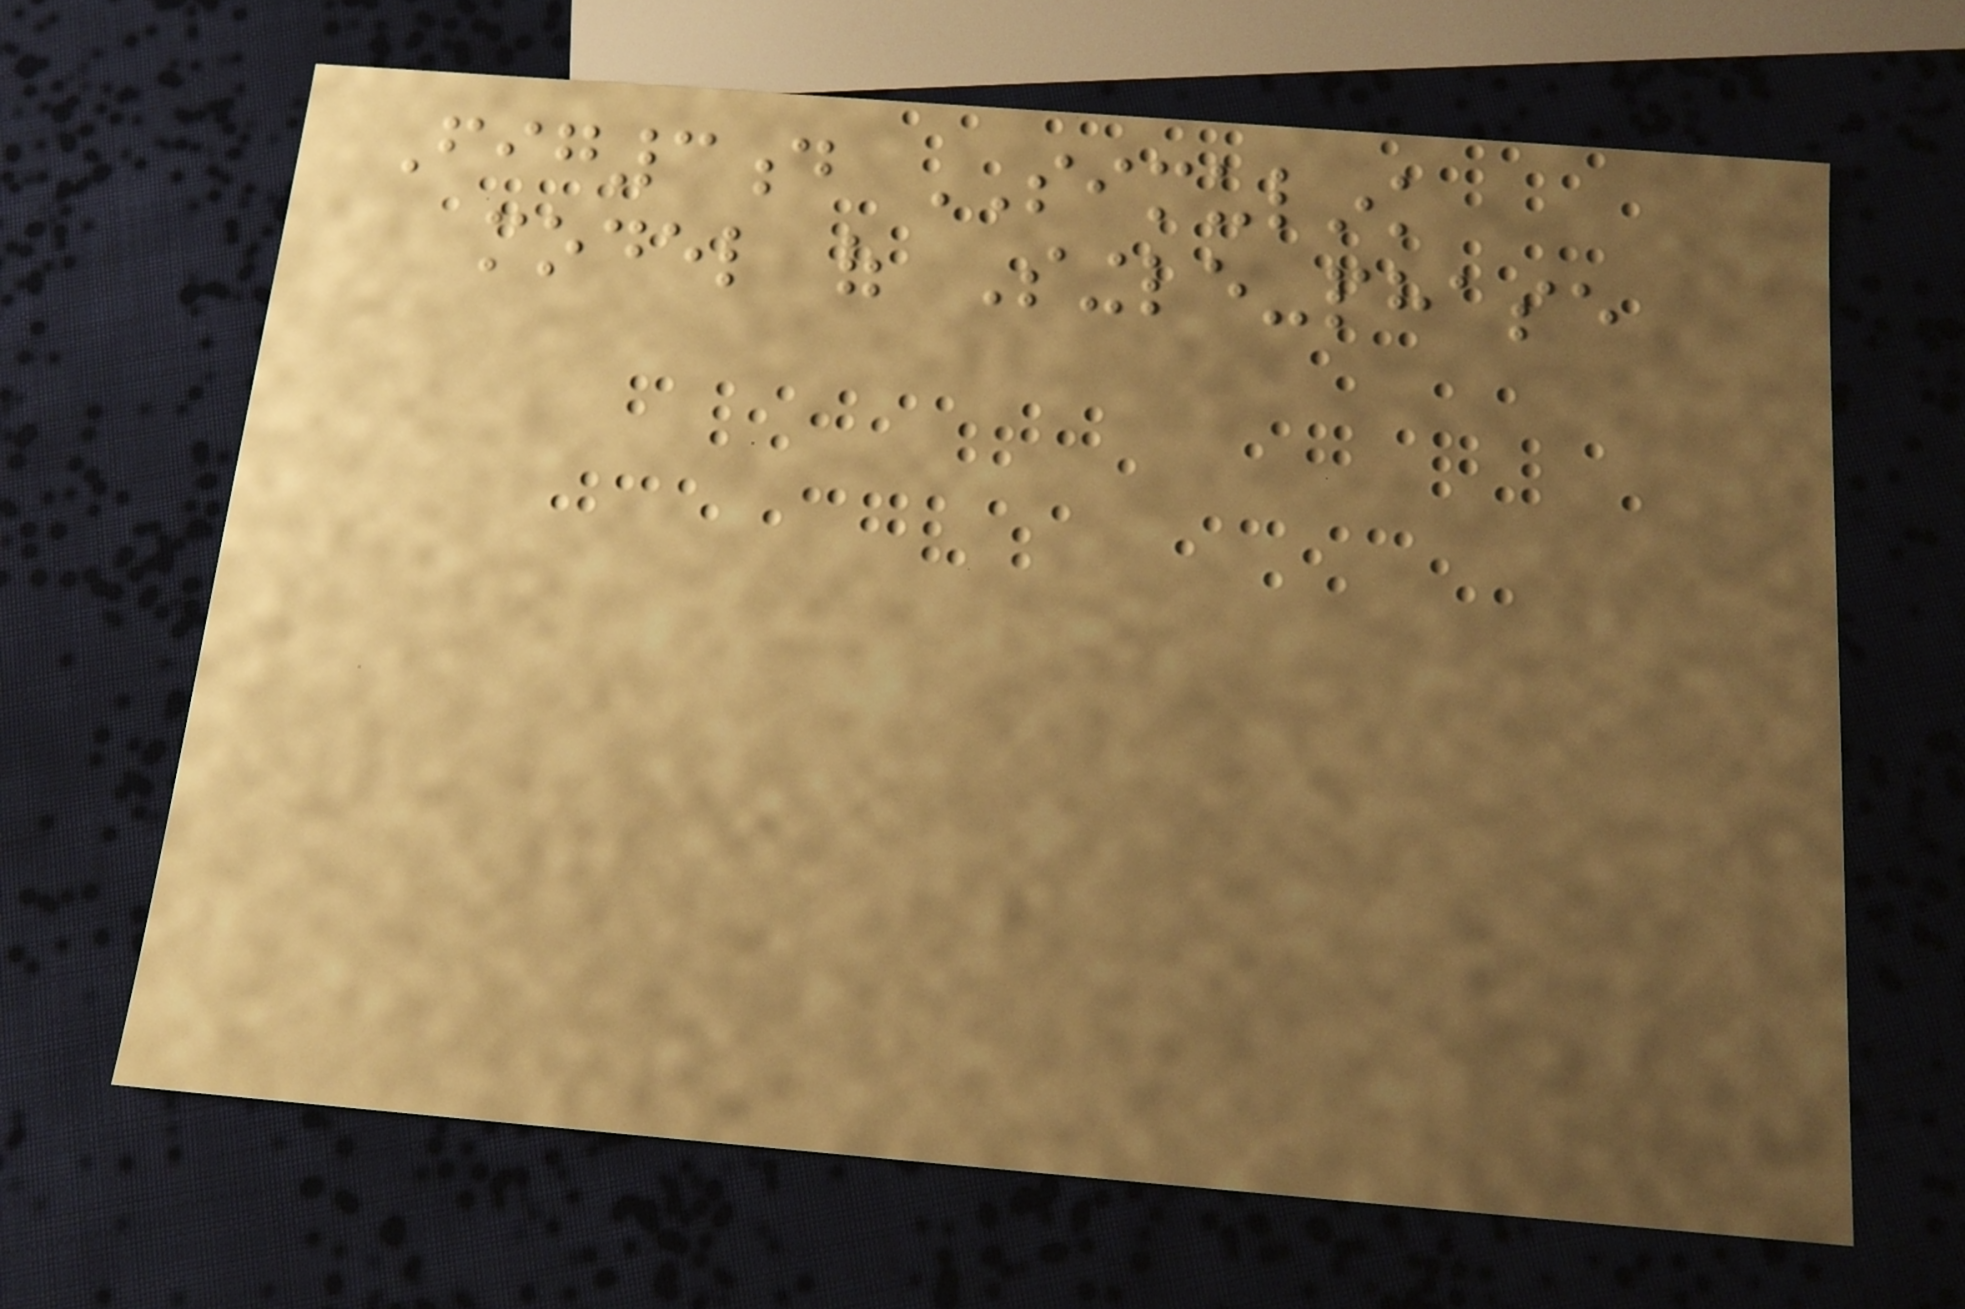Fig3d SIMULINK
model of Single-phase
